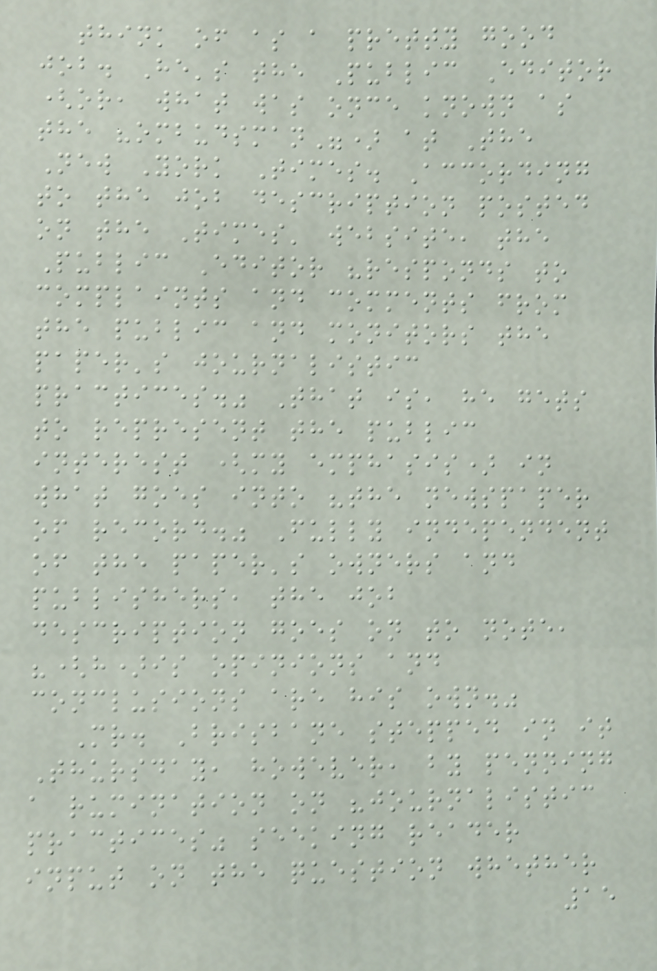think of as a pretty good
job. He's the Public Editor
(or, what was once known as
the "ombudsman") at The
New York Times. According
to the job description posted
on the Times' website, the
Public Editor "responds to
complaints and comments from
the public and monitors the
paper's journalistic
practices." That is, he gets
to represent the public
interest (my emphasis) in
what goes into "the newspaper
of record." Fully independent
of the paper's owners and
publishers, the job
description goes on to note,
"(h)is opinions and
conclusions are his own."
Mr. Brisbane stepped in it
Thursday, however, by penning
a rumination on "journalistic
practices" seeking reader
input on the question whether
15
